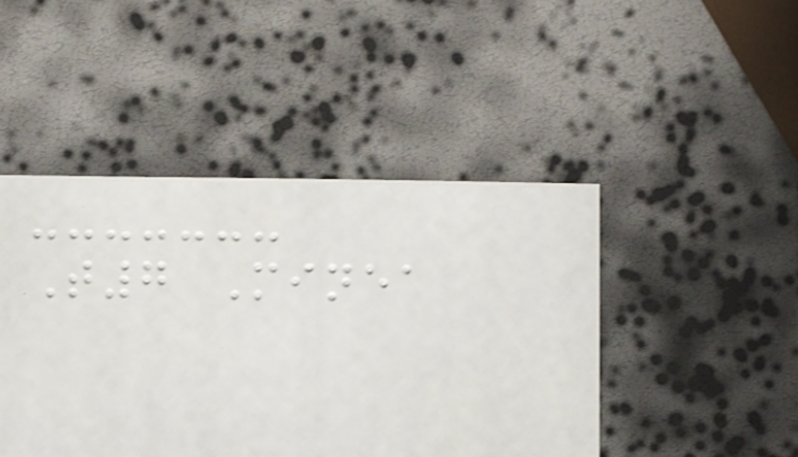T7 Minea
